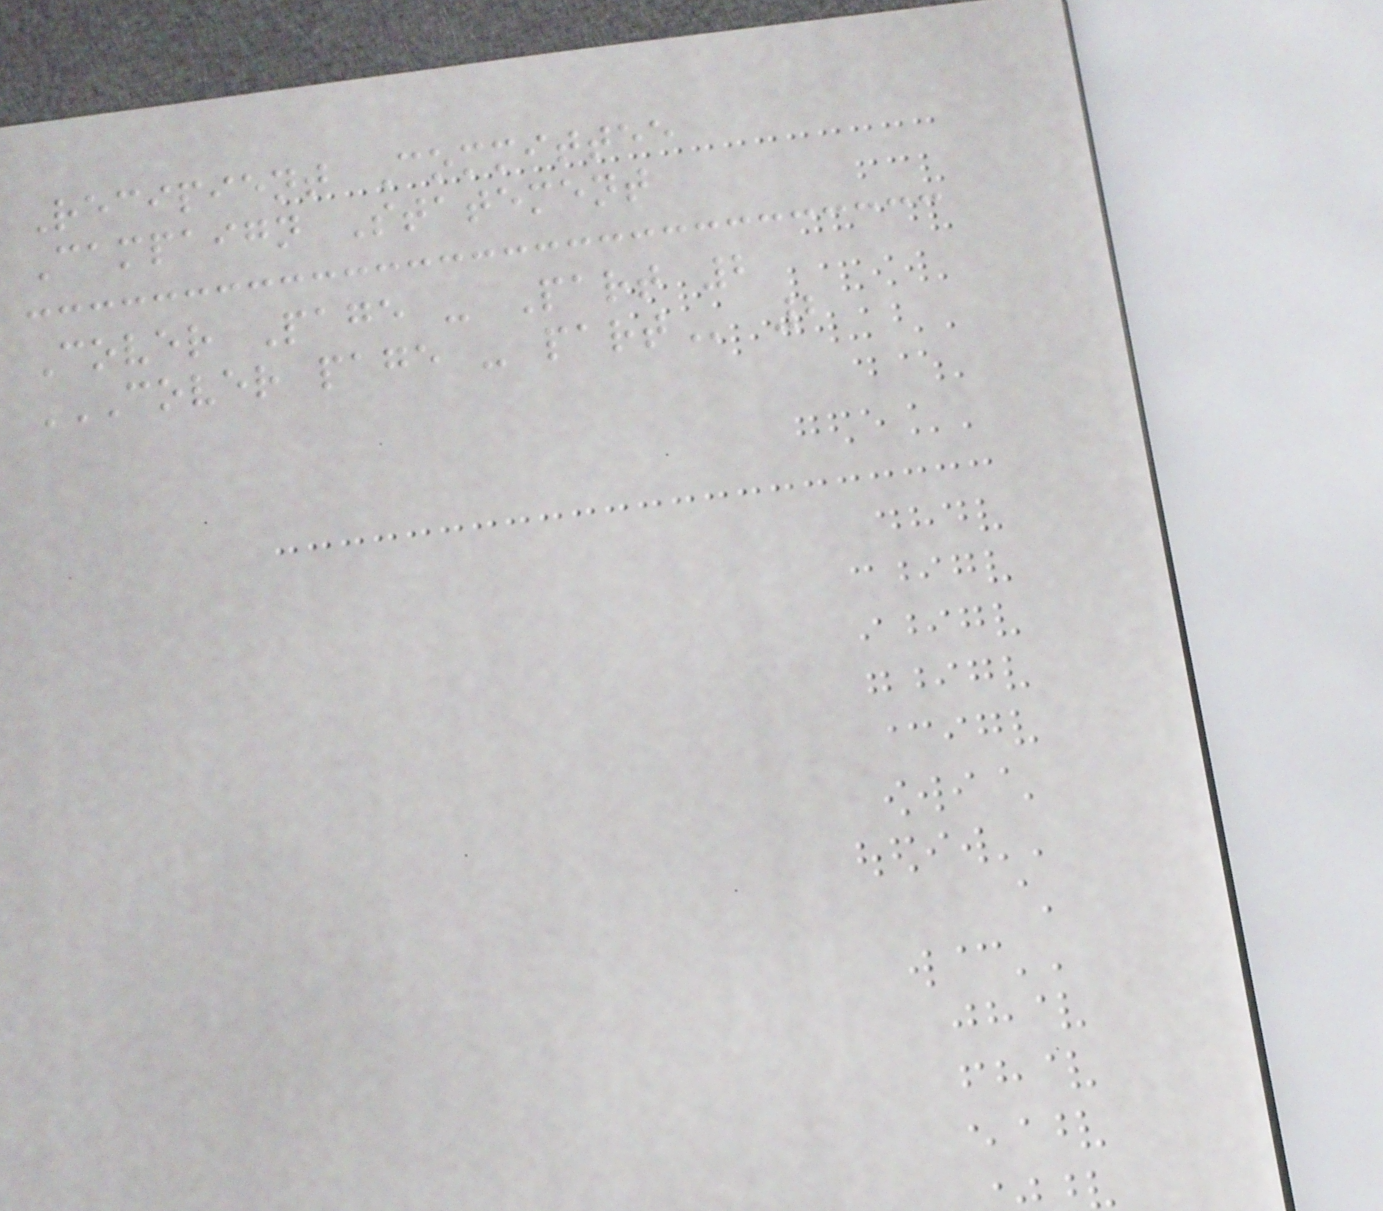Recipient Committee
Campaign Statement
Cover Page - Part 2
COVER PAGE - PART 2
